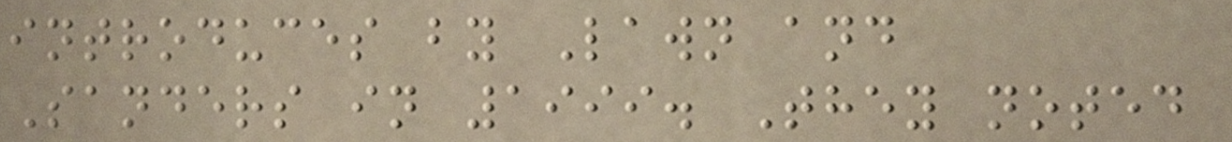introduces by Lawn and
Sanders in 1999. They noted
